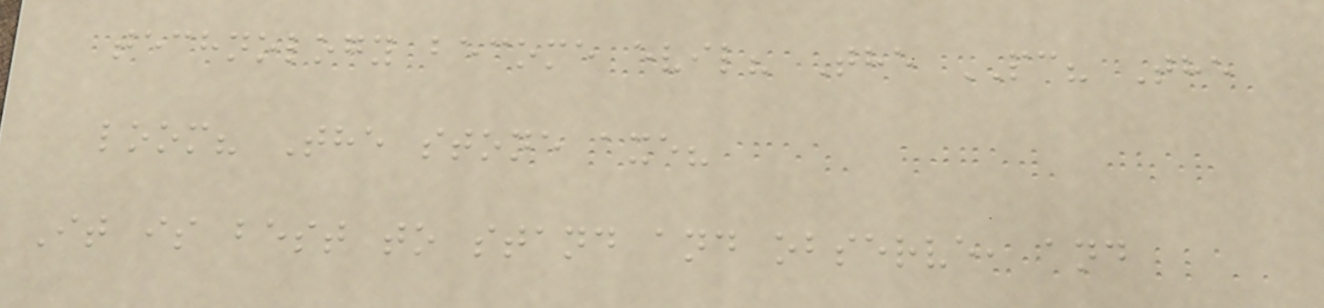technology become evil? The PC? The
loom? The stone axe?
It is best to stand and observe, and
